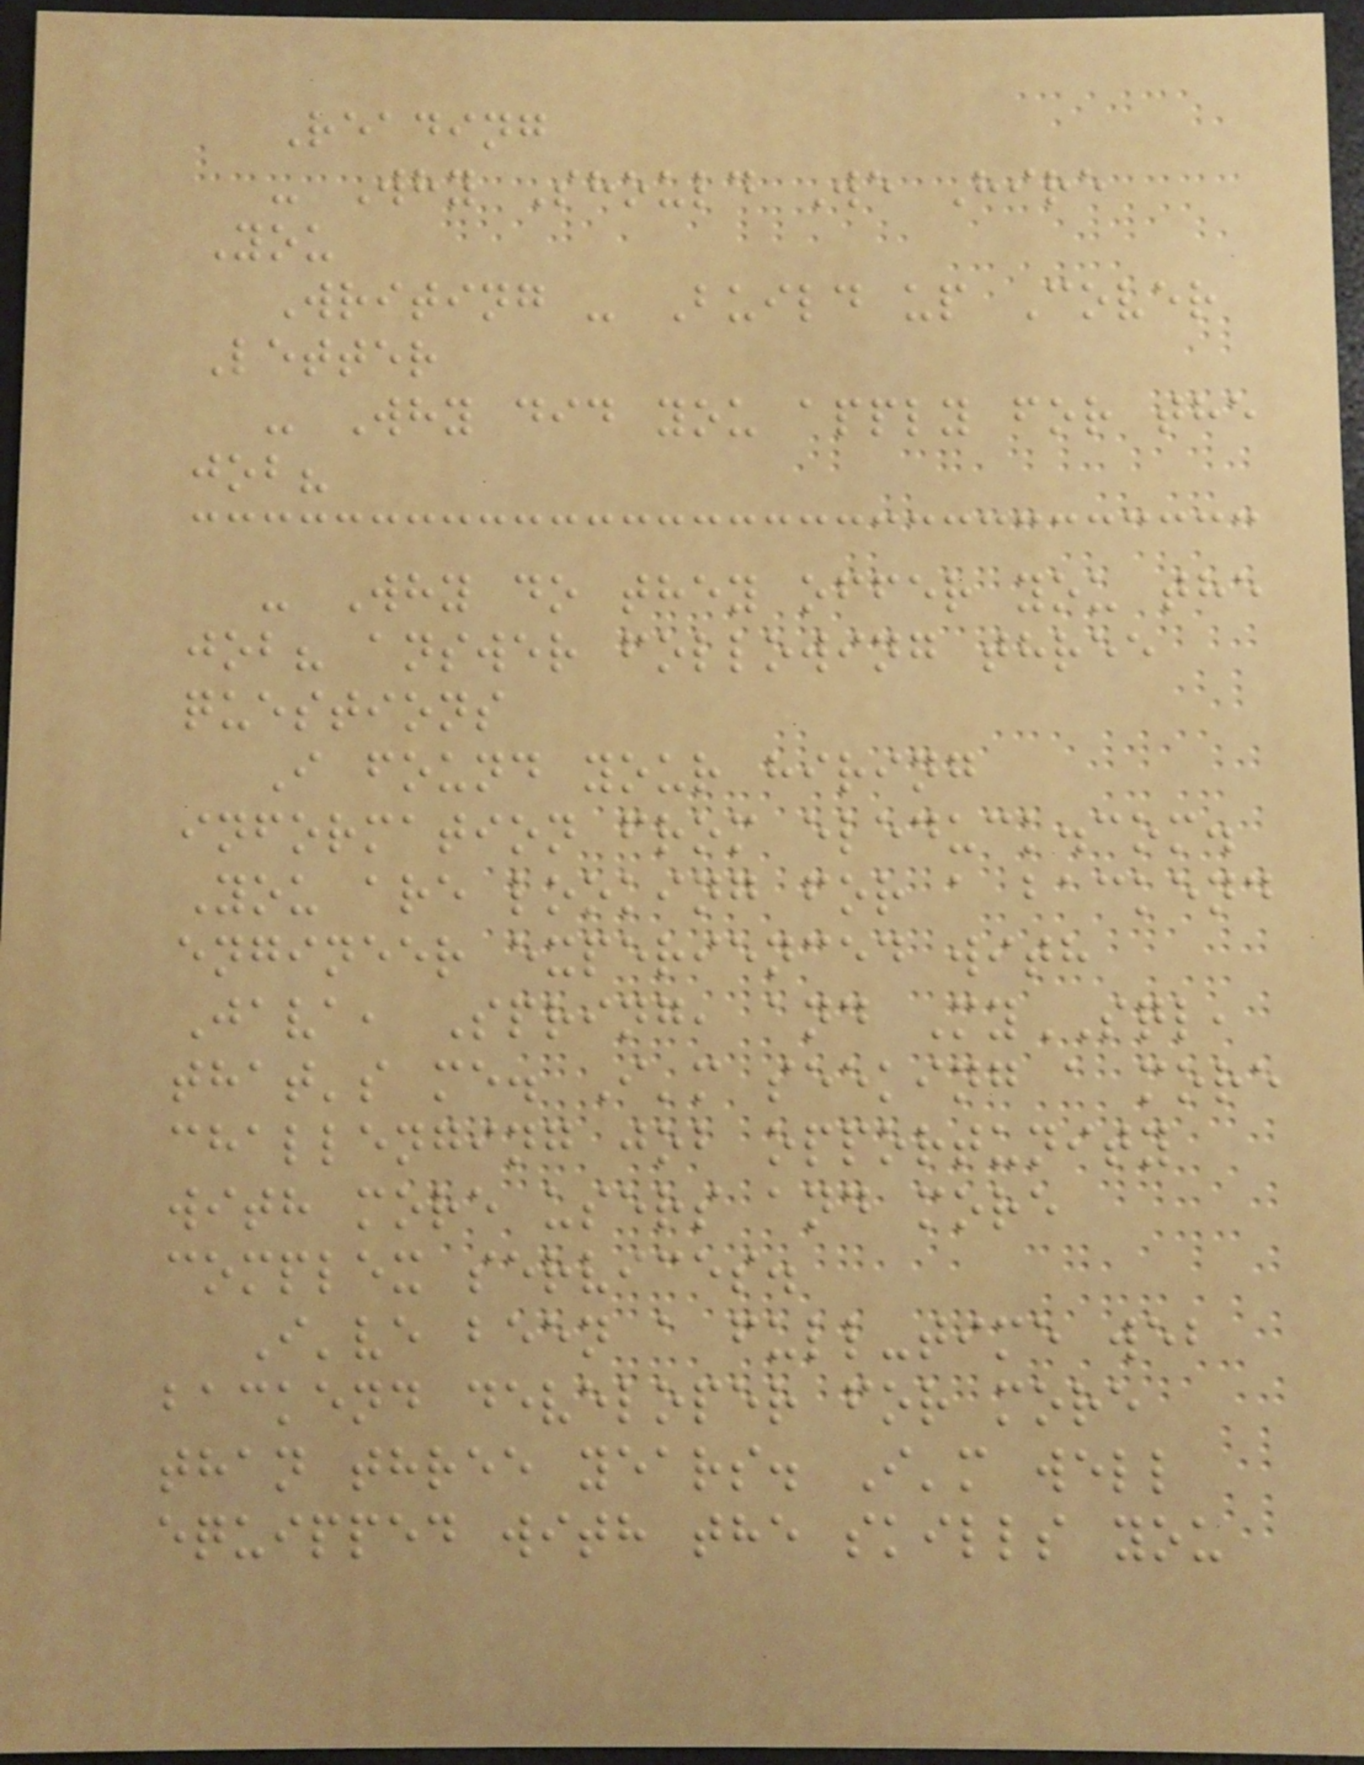Reading
- Why Should We Hire
You
Writing - Build up Cover
Letter
- Why did you apply for the
job?
- Why do they offer you the
job? answer following three
questions
I found your hiring
information from eleduck.com.
You are looking for a backend
engineer experienced with
Java, Spring, and MySQL,
that's me. I'm seeking a more
challenging job opportunity
with more users and more
complex services.
I've been a full-time web
backend developer for more
than three years. I'm well
equipped with the skills you
